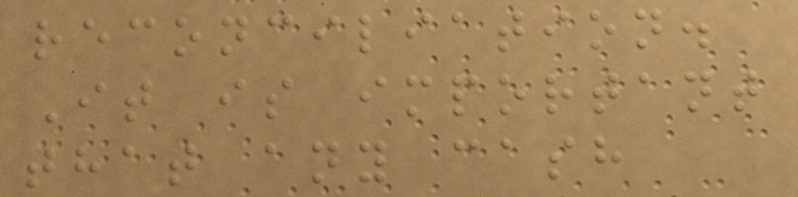reconciliation.
It is important
that any cash
